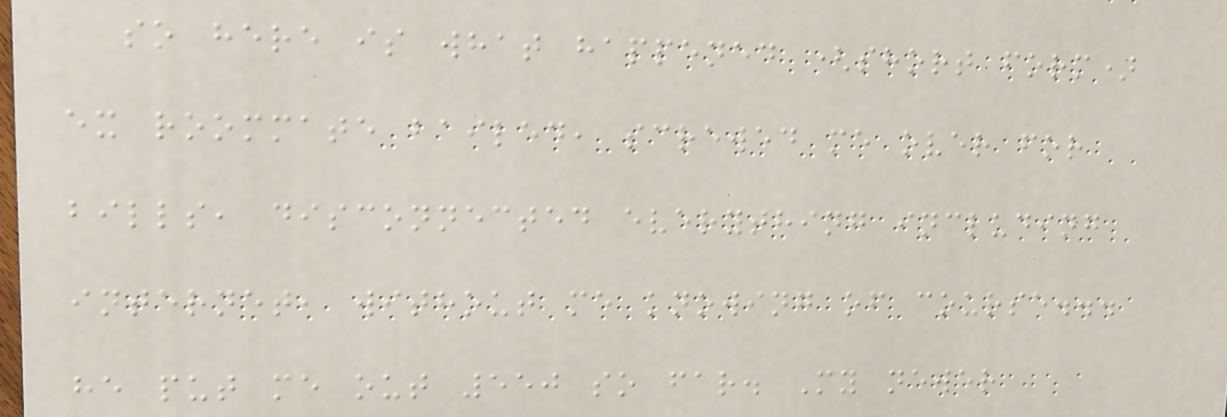so here is what happened (short form)
ex roommate bailed, screwed me over for
bills, disconnected everything including
internet, without me knowing of course...
he put me out 550 so far. My newer
